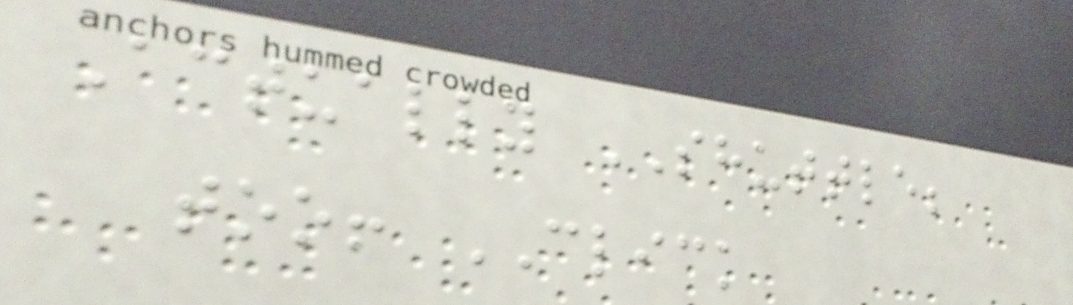Actually SHUTTLE;
too! CLICK
